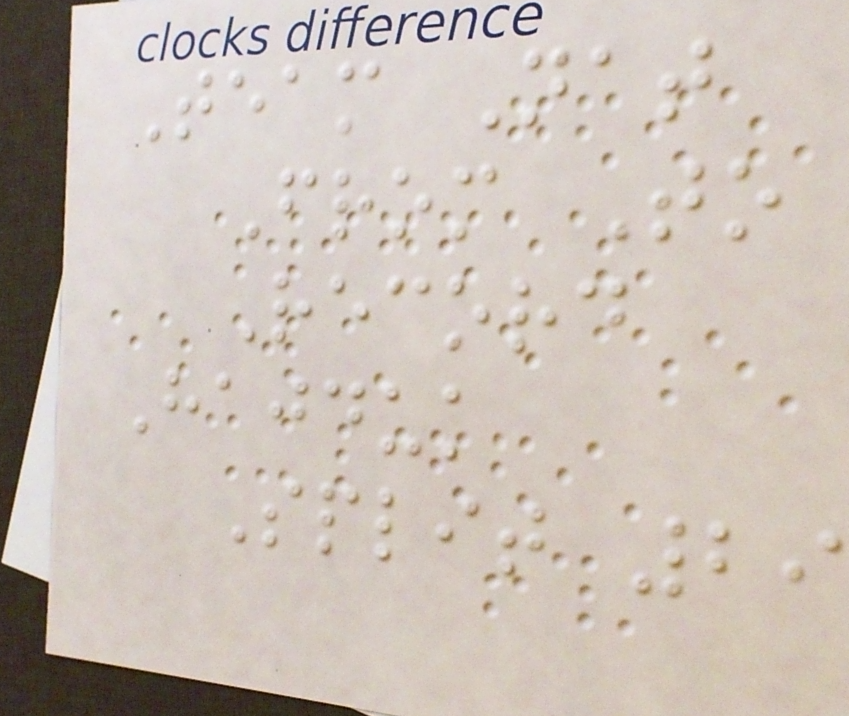Team Nat
From To
Record
Hajduk
Split 29
